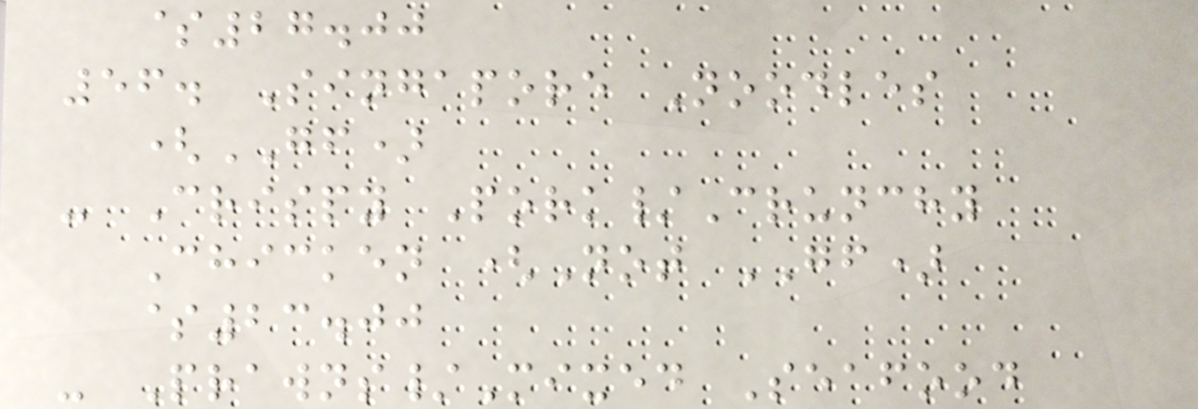$27.00
56. Singapore Noodles
(GF)
- Crispy Pork/Crunchy
Chicken (Not GF)
$23.00
- Prawns/Mixed Seafood
